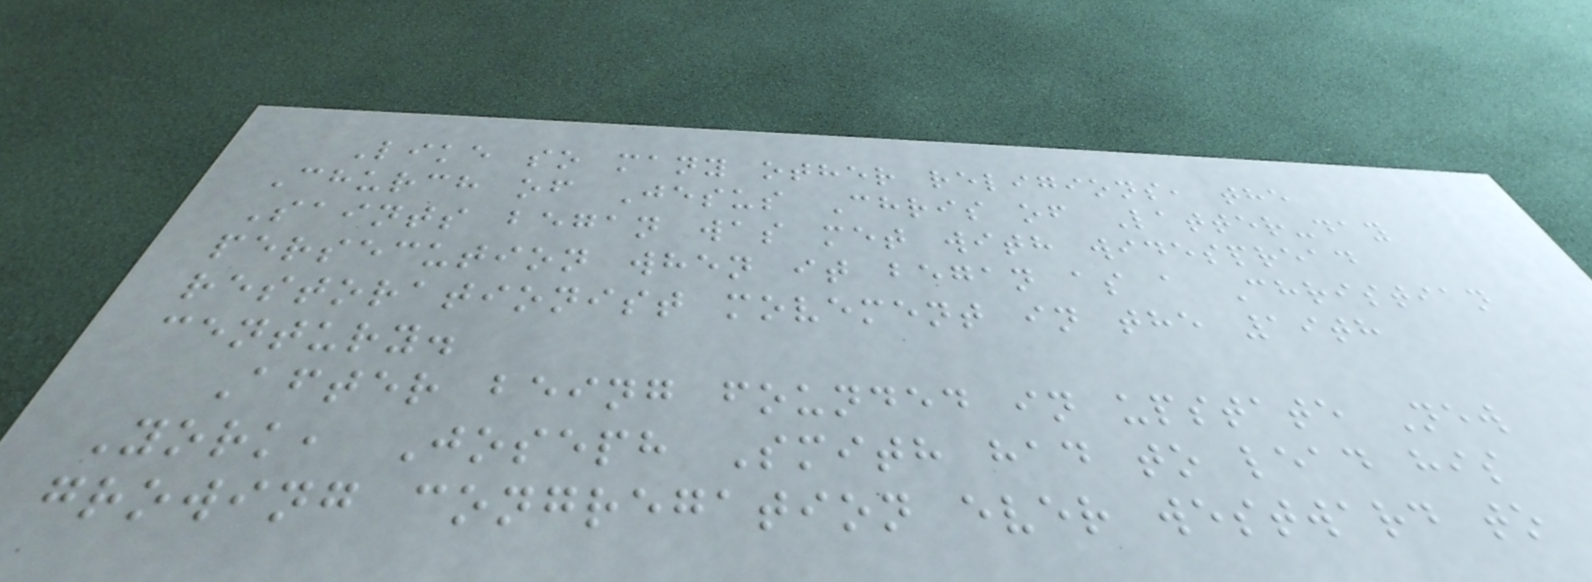Like so many other religions, the
Church of Jesus Chris of Latter-day
Saints began was met with widespread
persecution when it began as a Christian
restorationist movement in the 19th
century.
After being founded in upstate New
York, Joseph Smith had to lead his
growing congregation ever westward to
